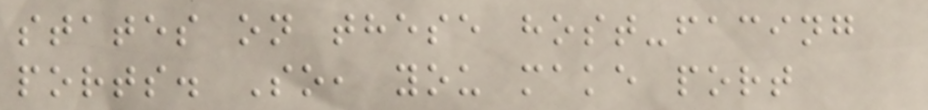states on these host-facing
ports. So, you make port
